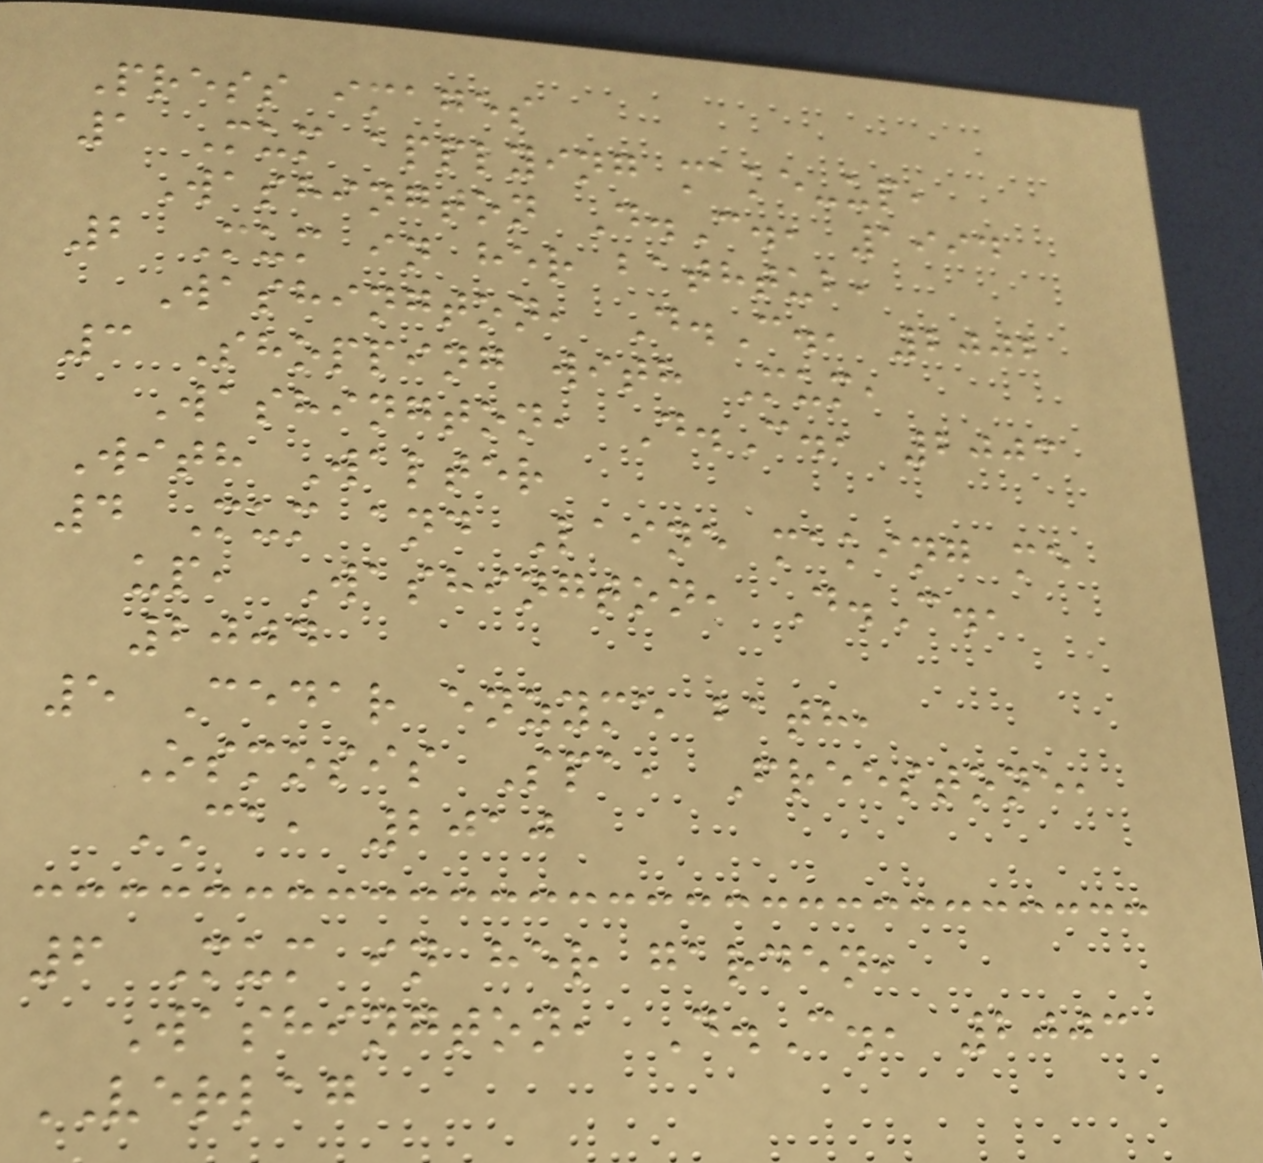Press images
1 Mum applying make-up,
Washington D.C., 1994
2 Mum in her bathtub,
Washington, D.C., 2002
3 Shopping with Mum,
Washington, D.C., 2003
With Walter
4 Mum and Laine making me
up, Washington, D.C.,
2004
5 Cedar enzyme bath,
Osmosis Spa, Freestone,
CA, 2010
6 Mum in her garden,
Washington, D.C., 2003
VERLAG
